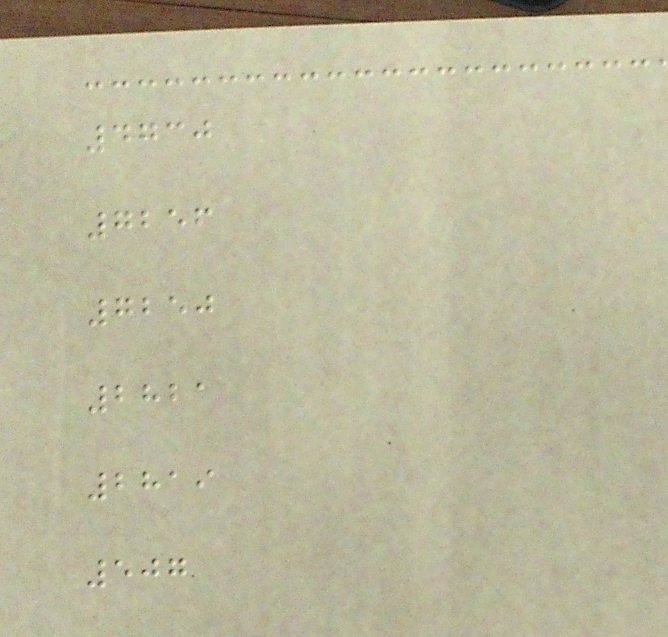4730
7256
7250
2821
2819
507
